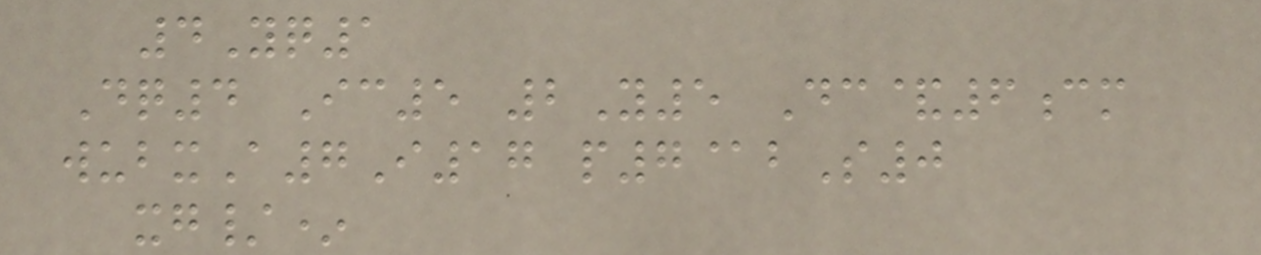4Yq1
Dq4 Ic5 2Y5 Dc&6cm
wubxA7I17 p7@bS0
xg/*
